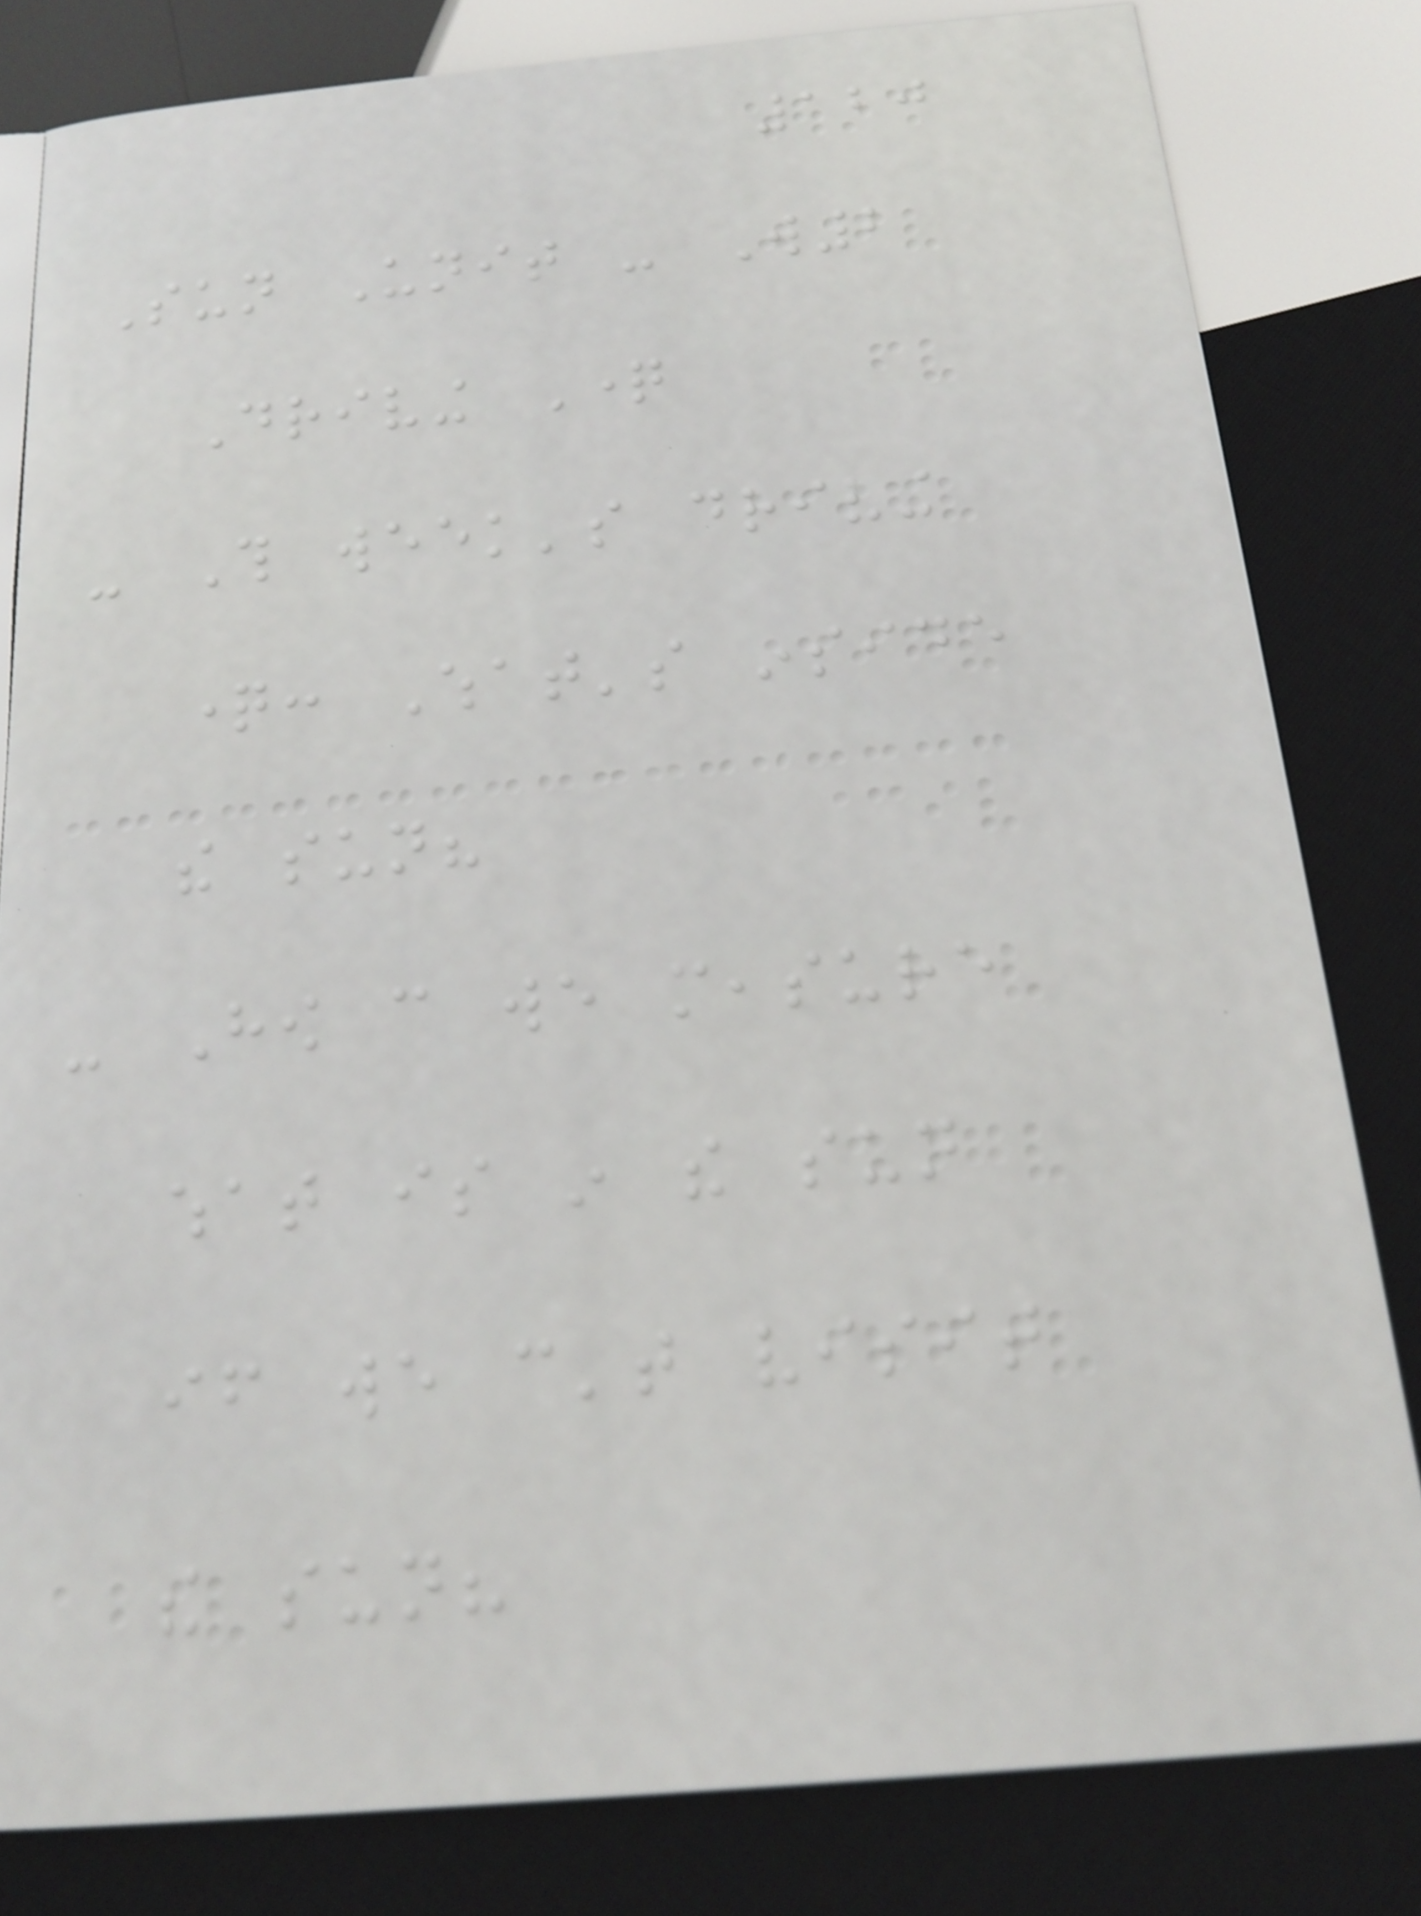120
Sun Unit - W2
Driving Question
- This week's driving
question: What's inside
the sun?
- How can we measure
what is in the sun
if we can't visit
the sun?
